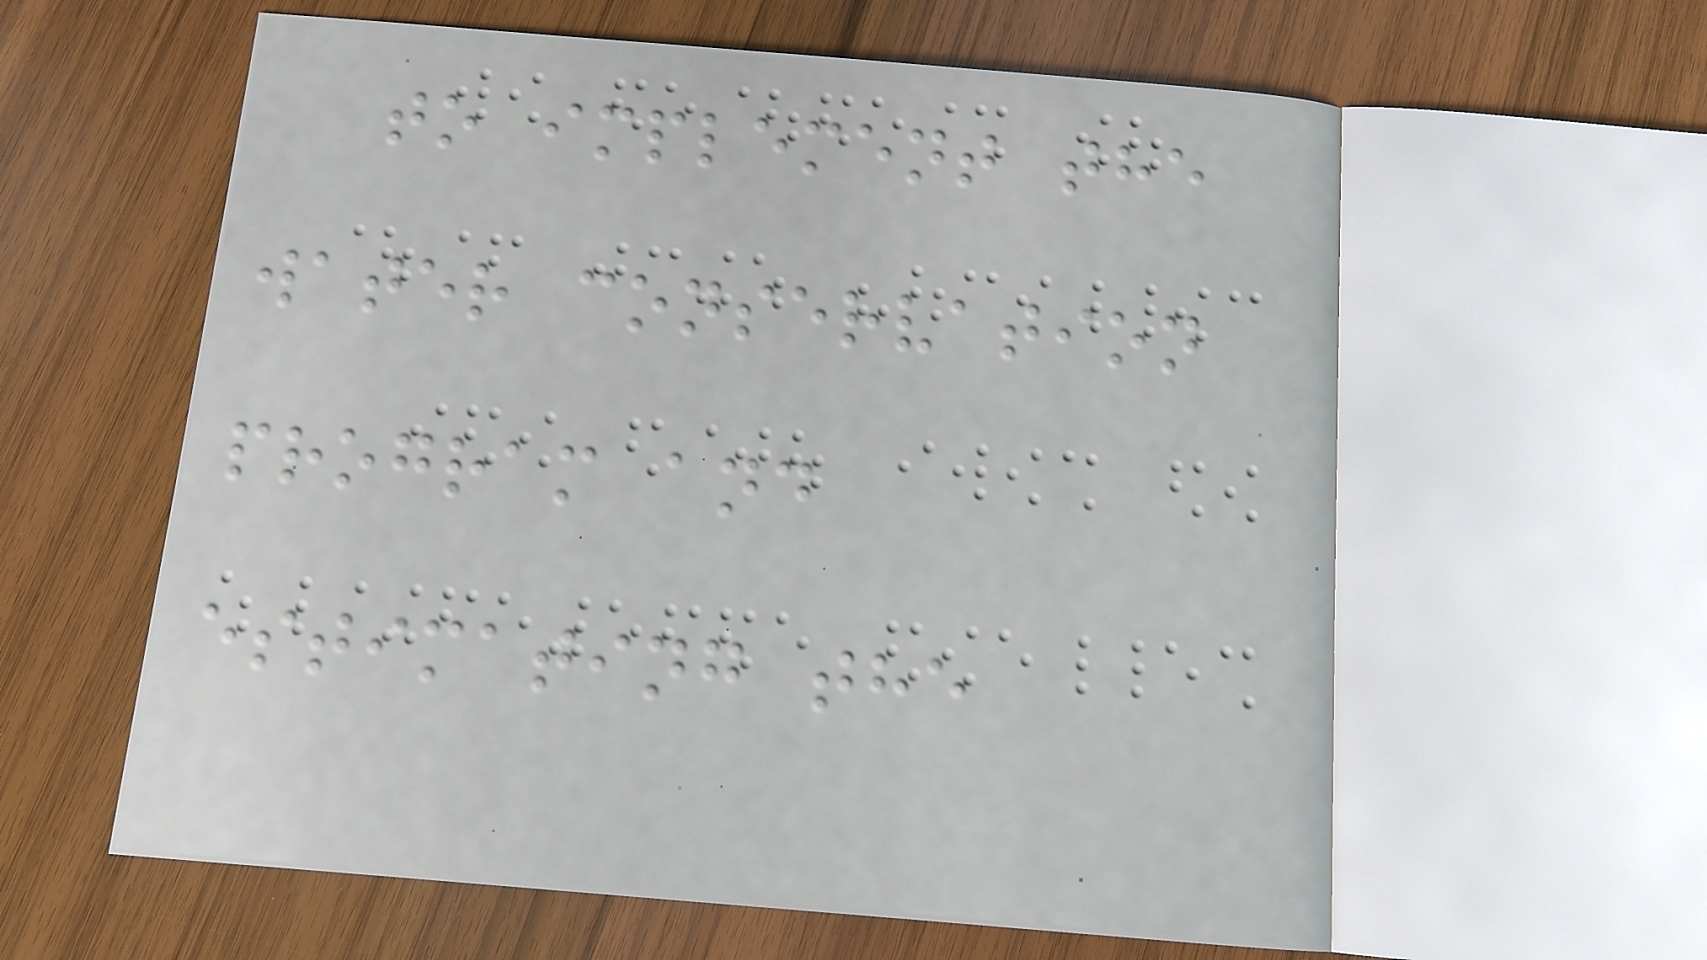to implement the
water conservation
program and
estimating the
